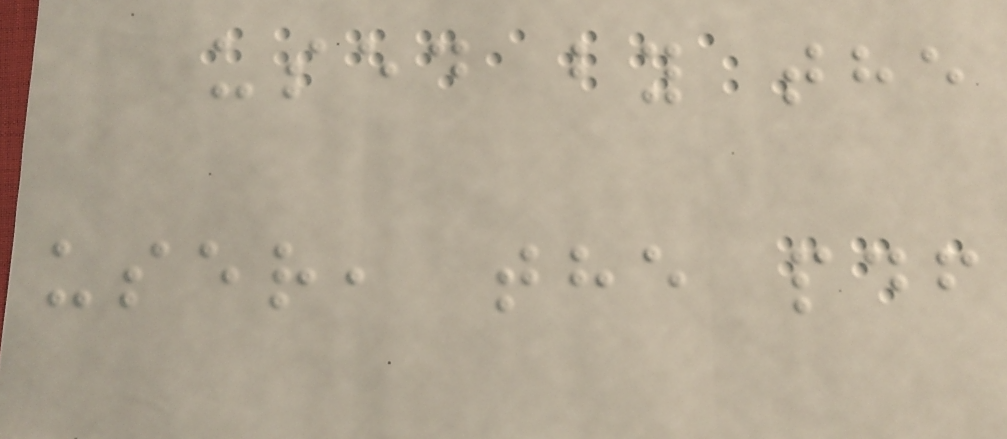used by the
user, the pdf
